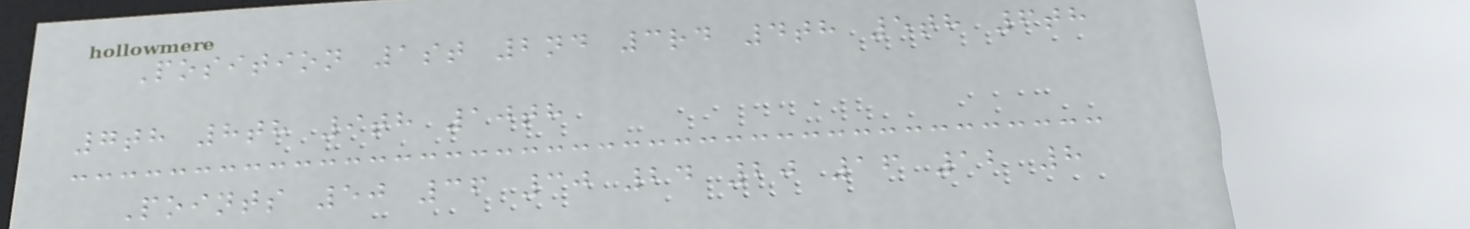Position 1st 2nd 3rd 4th 5th 6th
7th 8th 9th 10th
Points 50 36 30 24 20 16 12 8
